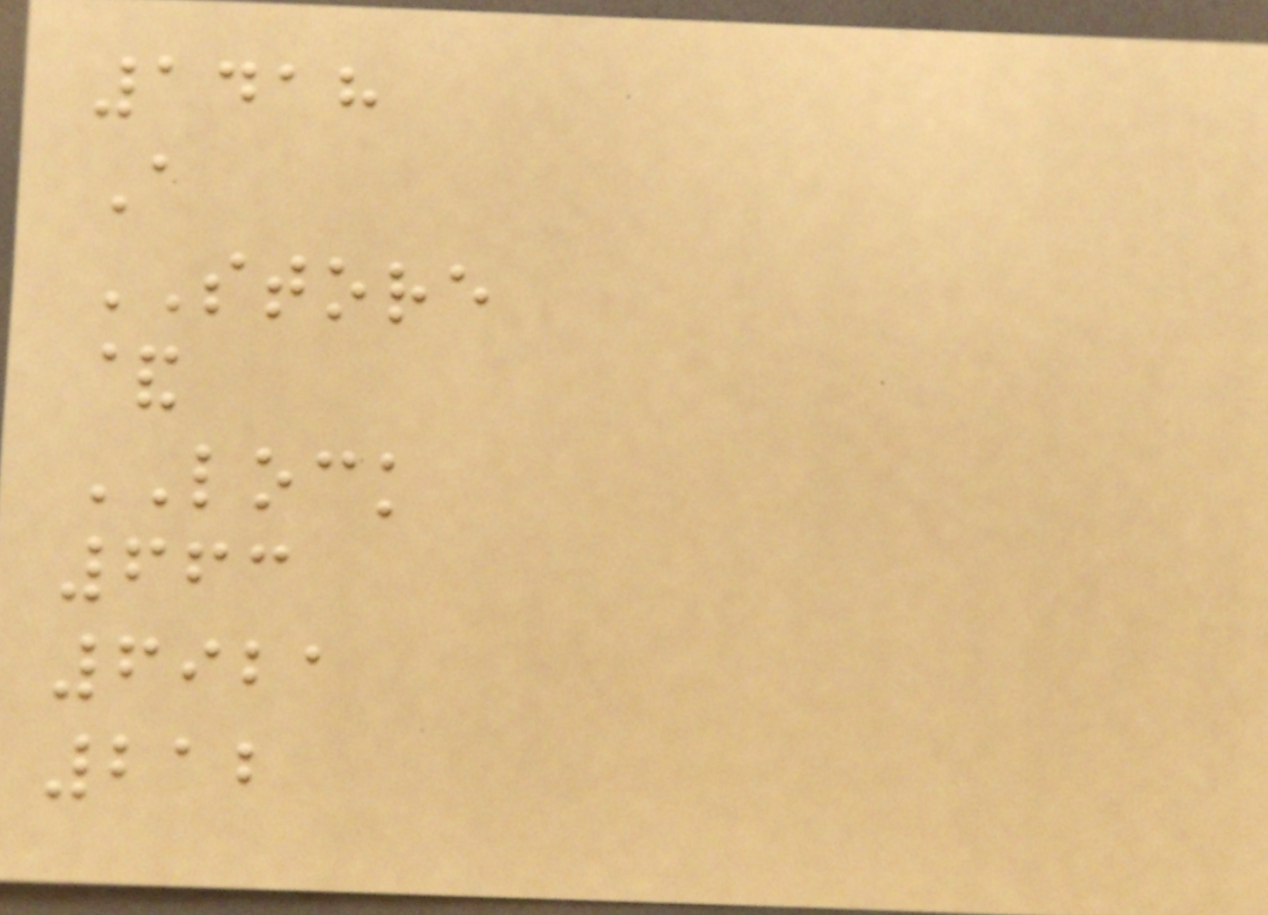1418
A
STORE
&
LOCK
663
6921
212
